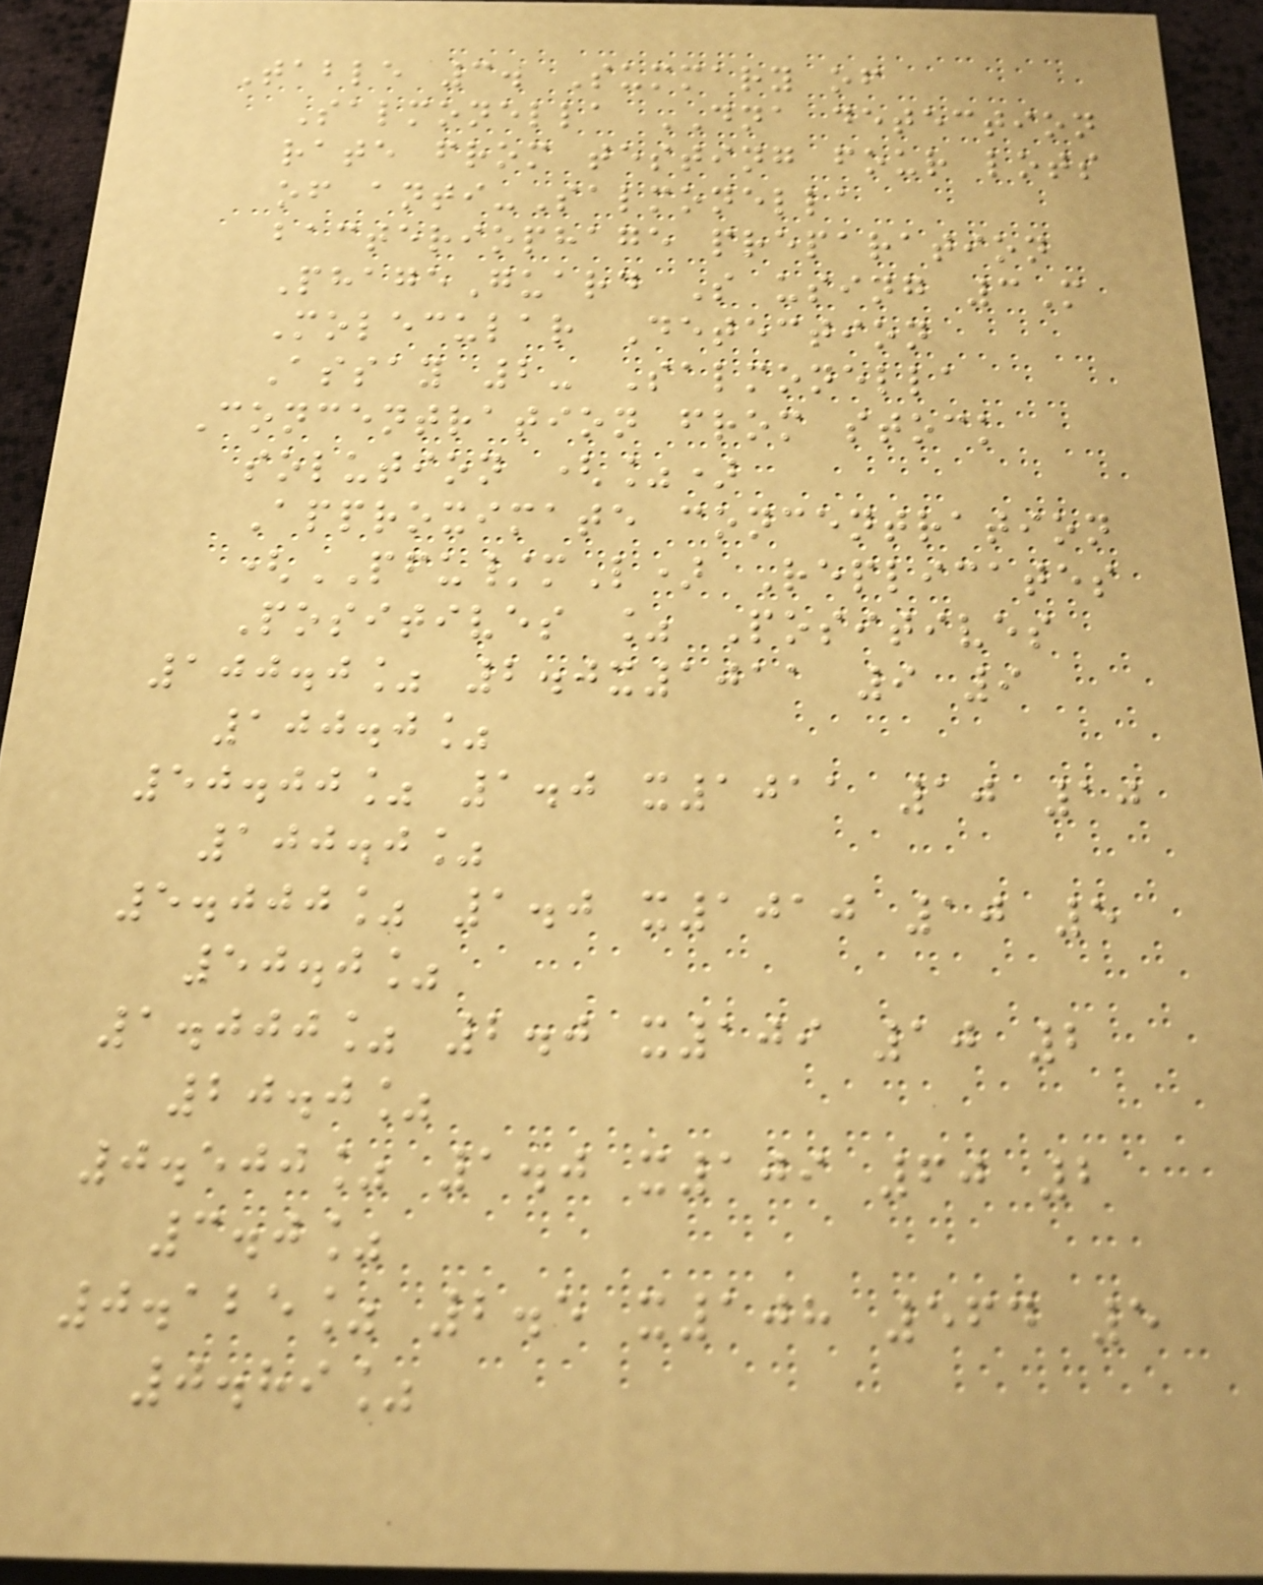Table 3. Summary of
Salmonella DNA detection
rate from testing four lots
of anti-Salmonella
bacteriophage preparation
PhageGuard S using 3M
Molecular Detection
Assay 2- Salmonella
Concentration from stock
solution (%)
Approximate concentration
(PFU/mL) Replicates
Positives % Positives
100.0% 2.0x1011 9 9
100.0%
50.00% 1.0 x1011 10 10
100.0%
5.000% 1.0 x1010 10 5
50.0%
1.000% 2.0 x109 10 2
20.0%
0.500% 1.0 x109 60 2
3.0%
0.125% 2.5 x108 564 5
0.89%
